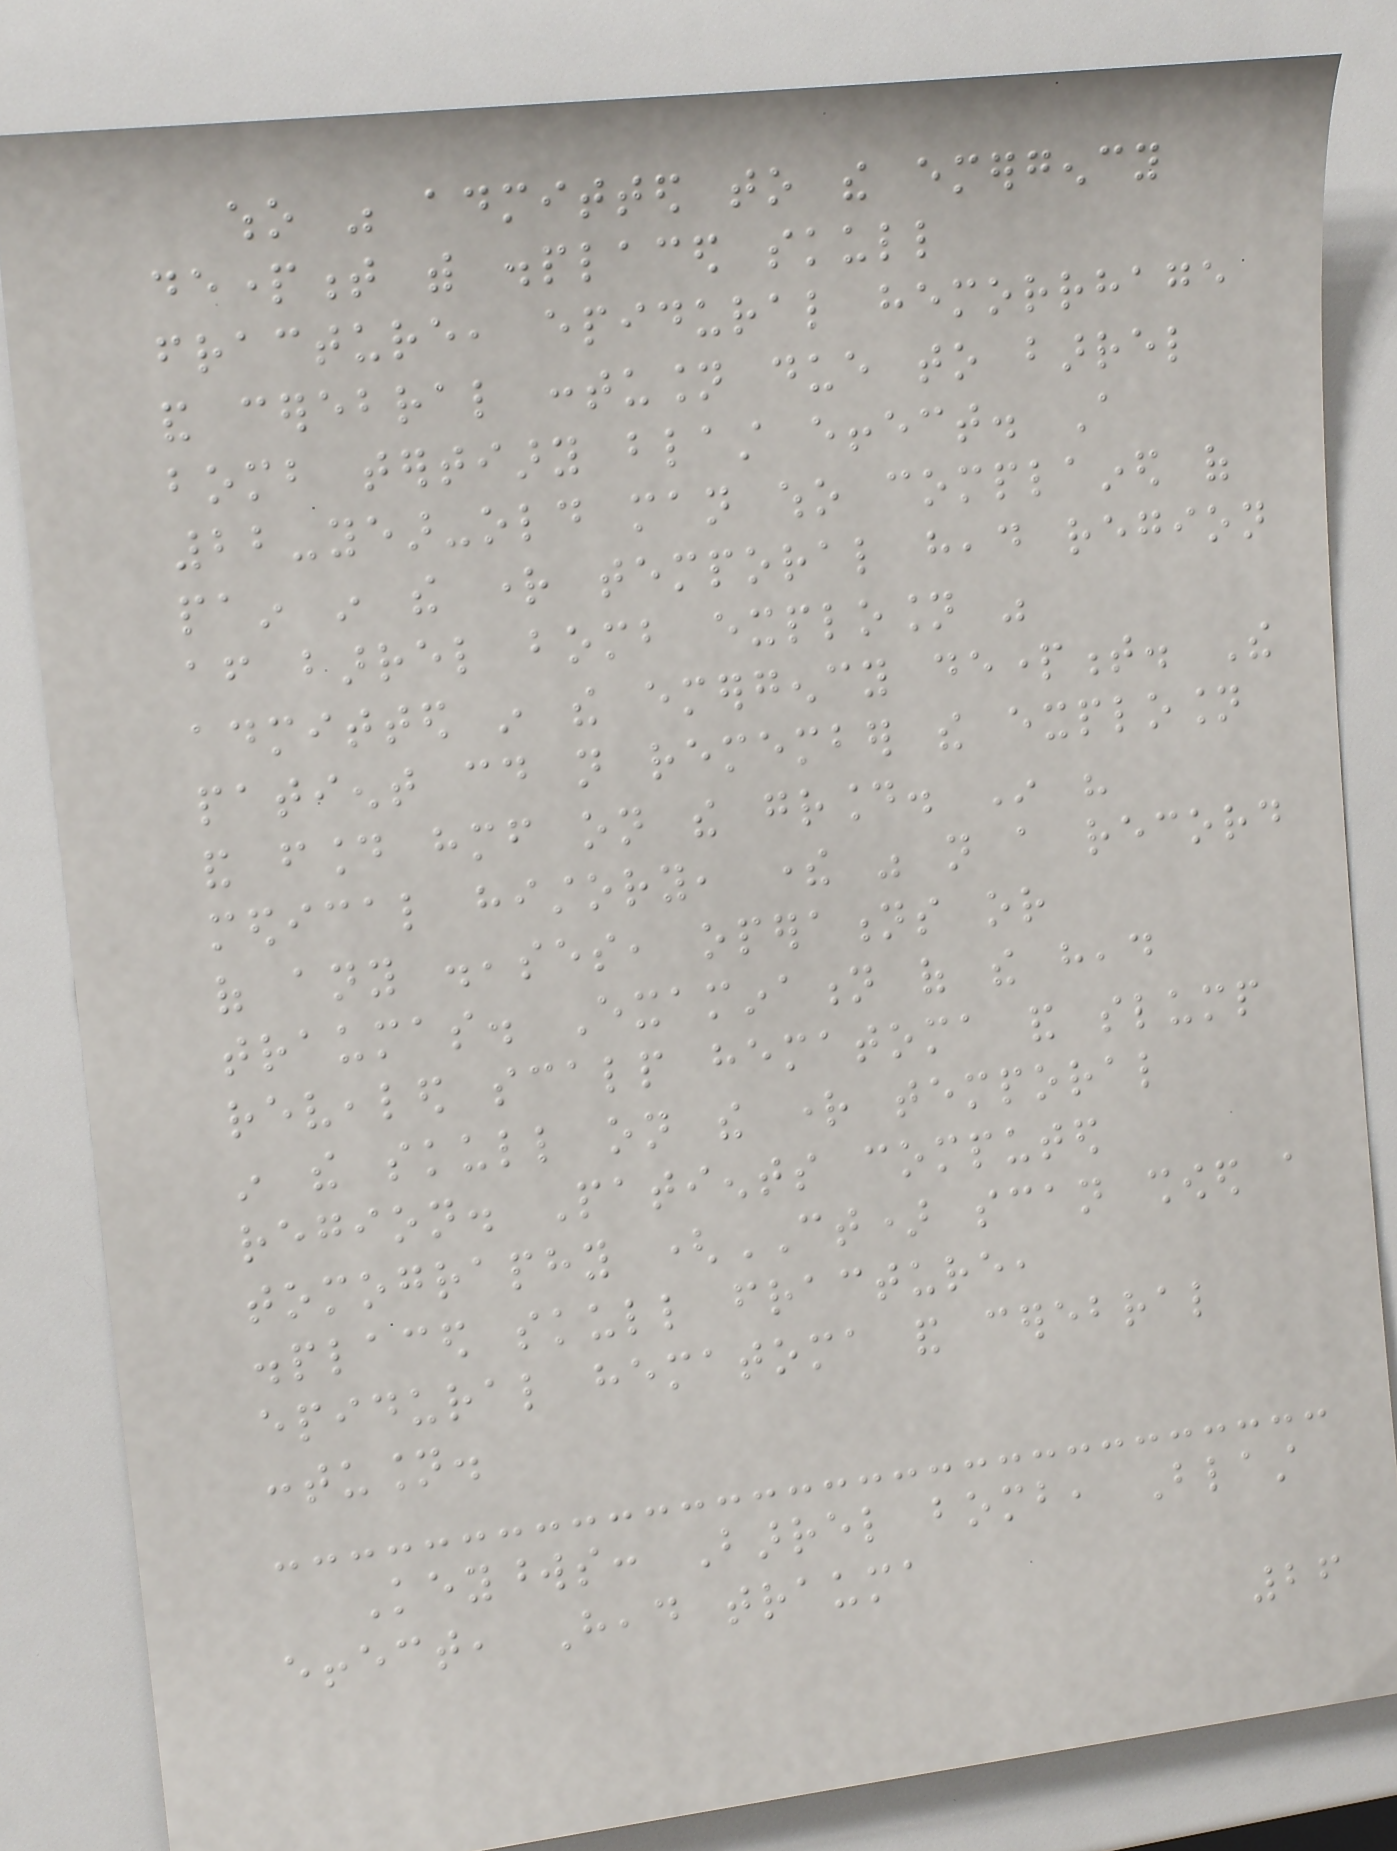who was admitted to the emergency
department with displaced skull
fracture, epidural hemorrhage
and cerebral contusion due to barrel
bomb tertiary blast effect. A
22-year-old man who complained of
pain in the right temporal head region
after barrel bomb explosion was
admitted in the emergency department. The
patient could not remember the explosion
and found himself on the ground. In his
medical history, there was not a record
of any diseases, operations or
traumas. Examination of the head
revealed scalp hematoma and slump
in the skull on the right temporal
region. Patients computed
tomography (CT) scan showed a
displaced skull fracture,
epidural hematoma and cerebral
contusion.
Keywords: Barrel bomb, Blast
effect, Head trauma
26
